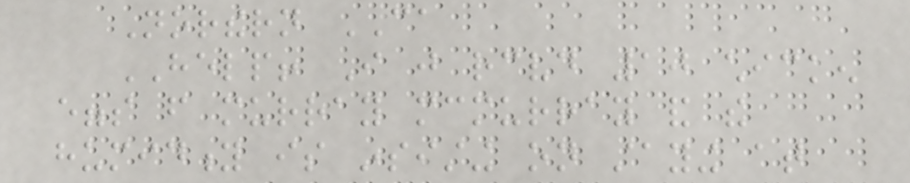Northern CA
HELP! I just received 10 chicken
eggs from murray mcmurray and the
humidity is insisting on staying at
